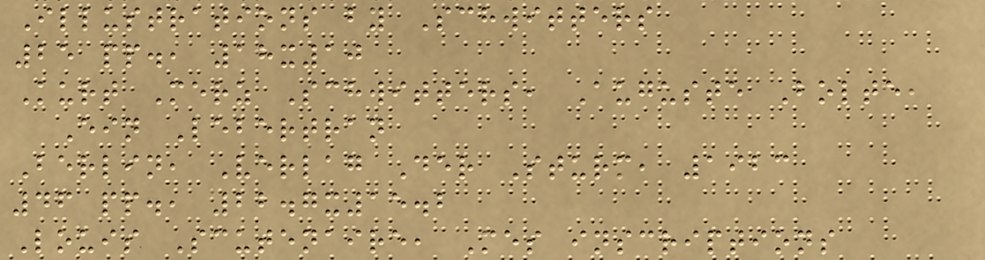Illustrations by Schwitters
25 pp., 18x10
Kurt Merz Schwitters, Auguste Bolte,
Ein Lebertran
Berlin, Verlag Der Sturm, 1923
46 pp., 22.7x15.2
Louis Scutenaire, Mes inscriptions
